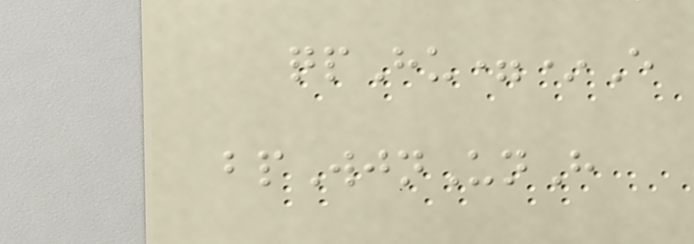qpHu=*E
bpWjnUnH
